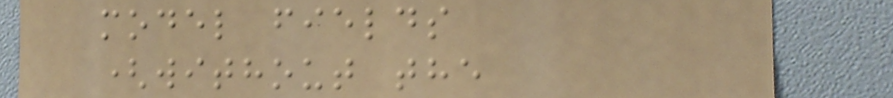model fields
(without the
